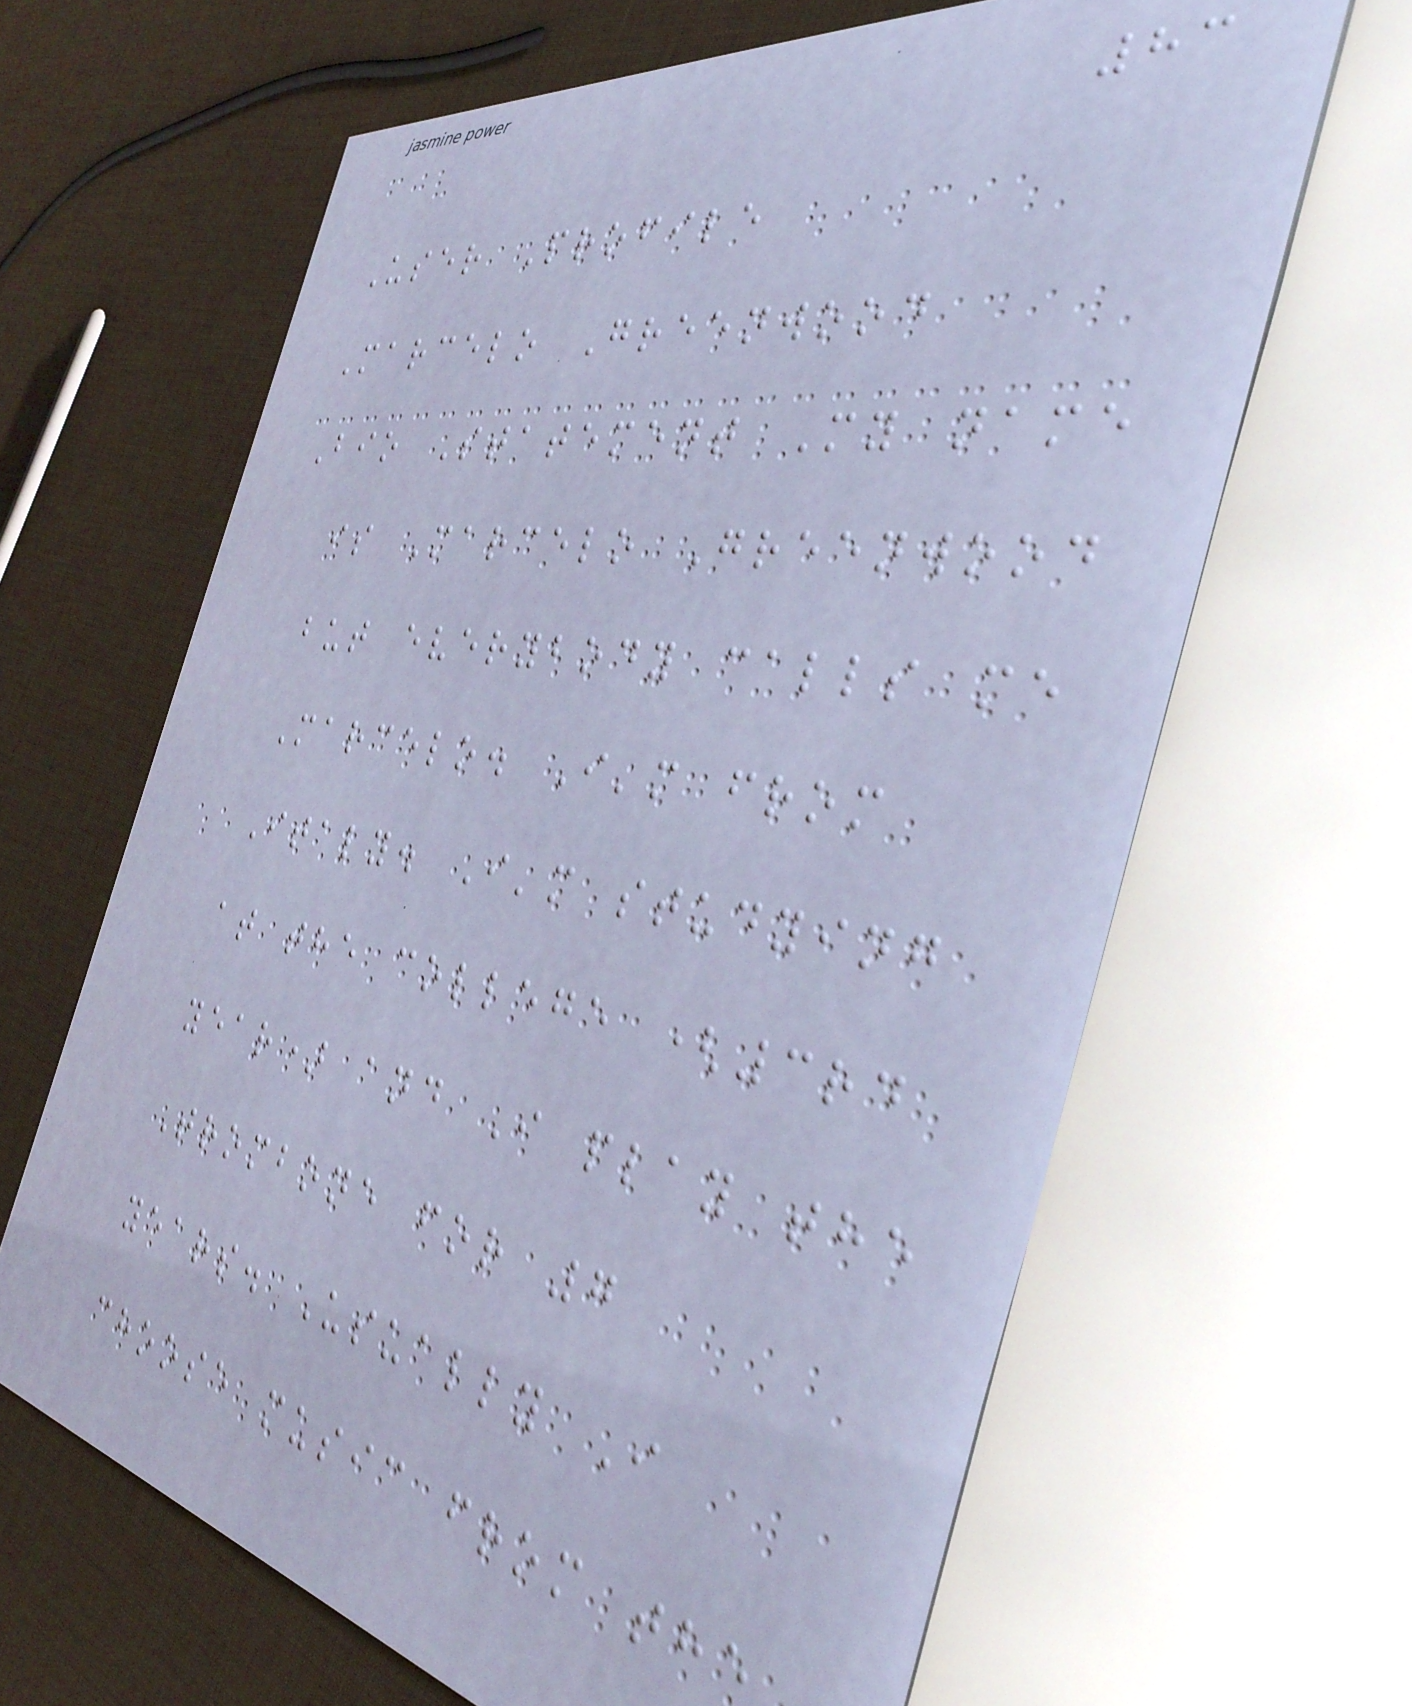83
User Profile
Marcelo Greenwood
Bio Statement My name
is Marcelo Greenwood
but everybody calls me
Marcelo. I'm from
Italy. I'm studying
at the college (3rd
year) and I play the
Trombone for 7
years. Usually I
choose music from the
